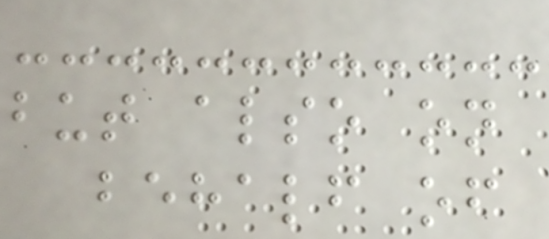but also on
behalf of
